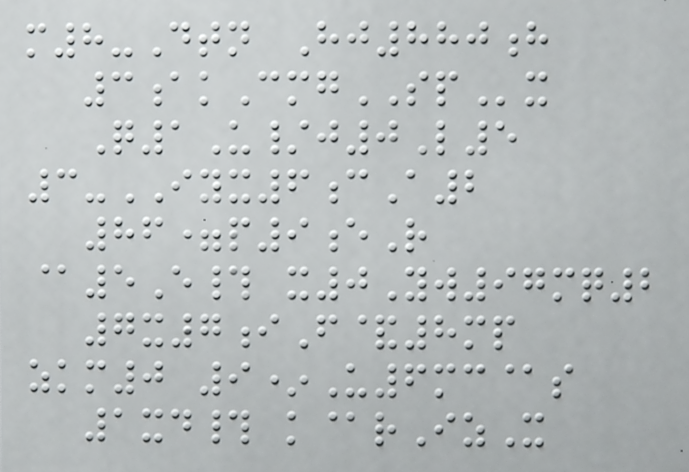m8-Dtn Hj880h
3akCmgSPx
Q1U/j0L5
3-IYX6cA2
86=p9eR
@5E# x0Yw97mq2
7x7iF&8mp
zkm0 9*U6mc@s
1xd# k@rIzX
